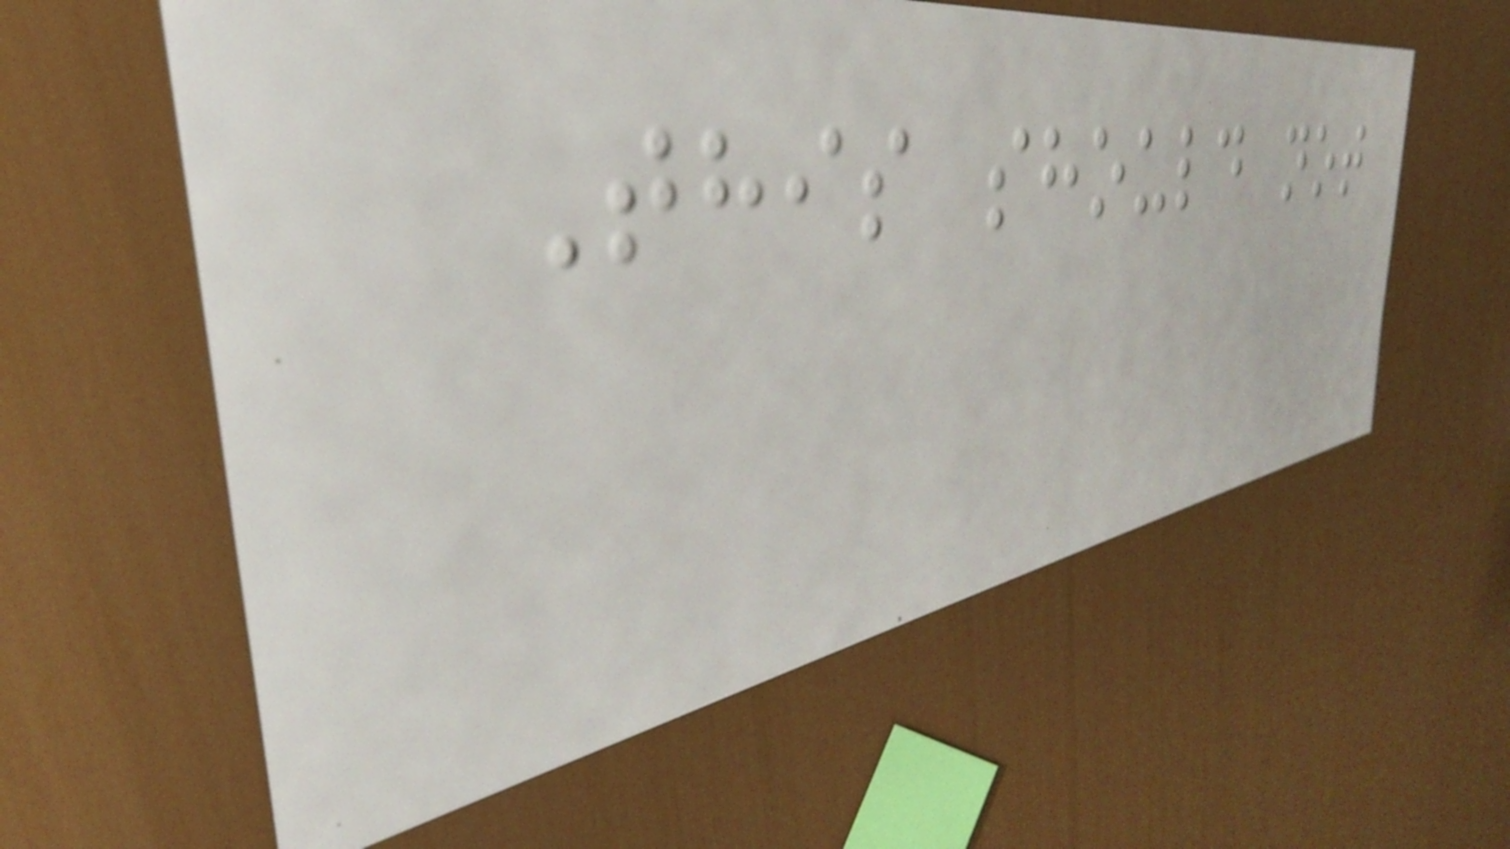This should not
